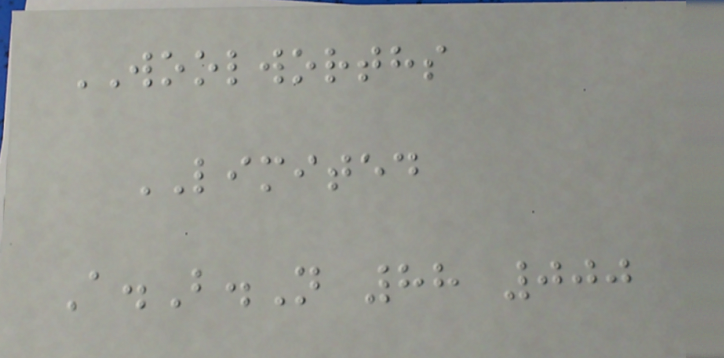WOOLWORTHS
LIMITED
A.B.N 88 000
